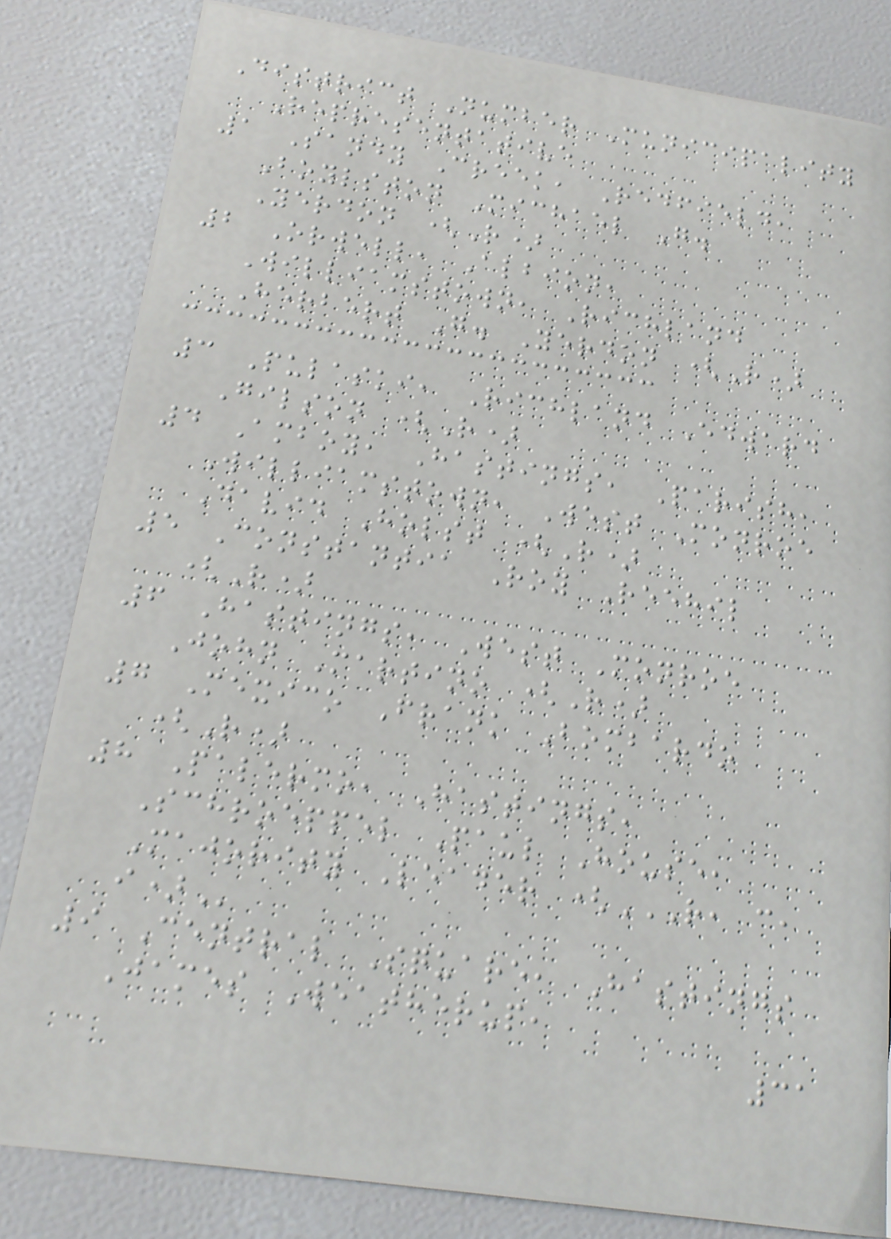District Number Municipality
Representative
1 Sandy Creek, Redfield,
Boylston Michael G.
Yerdon (R)
2 Orwell, Albion,
Williamstown, Richland
Herbert G. Yerdon (R)
3 Pulaski, Richland Edward
Gilson (R)
4 Amboy, Hastings, Parish,
Williamstown, West Monroe
David Holst (R)
5 Constantia Roy Reehil
(R)
6 Hastings, West Monroe
John Martino (R)
7 Mexico Frank Bombardo
(R)
8 Palermo, Hastings,
Schroeppel Paul House,
Majority Leader (R, C,
I)
9 Central Square, Hastings
James Weatherup,
31
